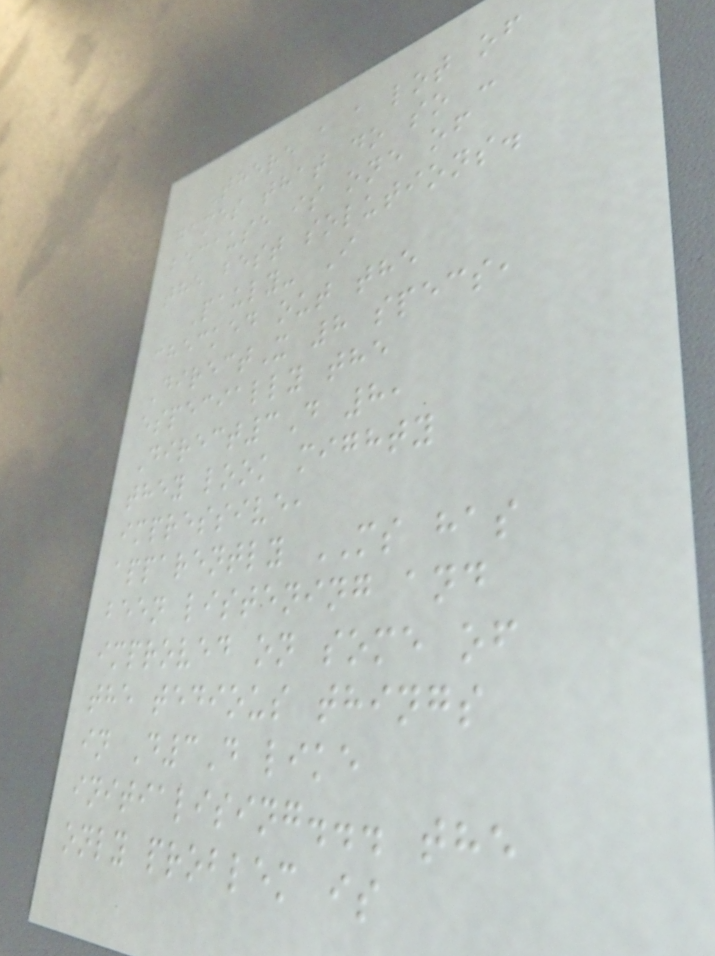There a a lot of
games that do so -
because is one of
the best solutions.
Pauly- I
checked out the
DirectX 8 specs,
especially the
Direct3D 8,
they look mighty
impressive,
apparently MS has
been listening and
improved on some of
the tedious things
in D3D like
initialising... the
only problem is
